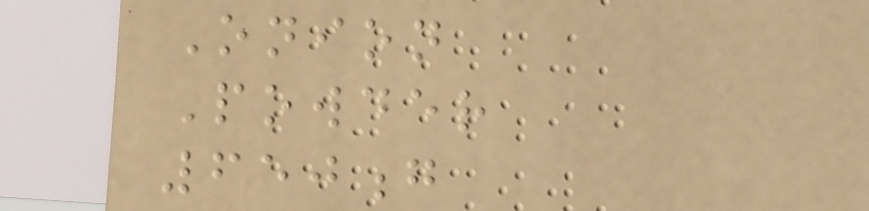Onion
Powder
650g
